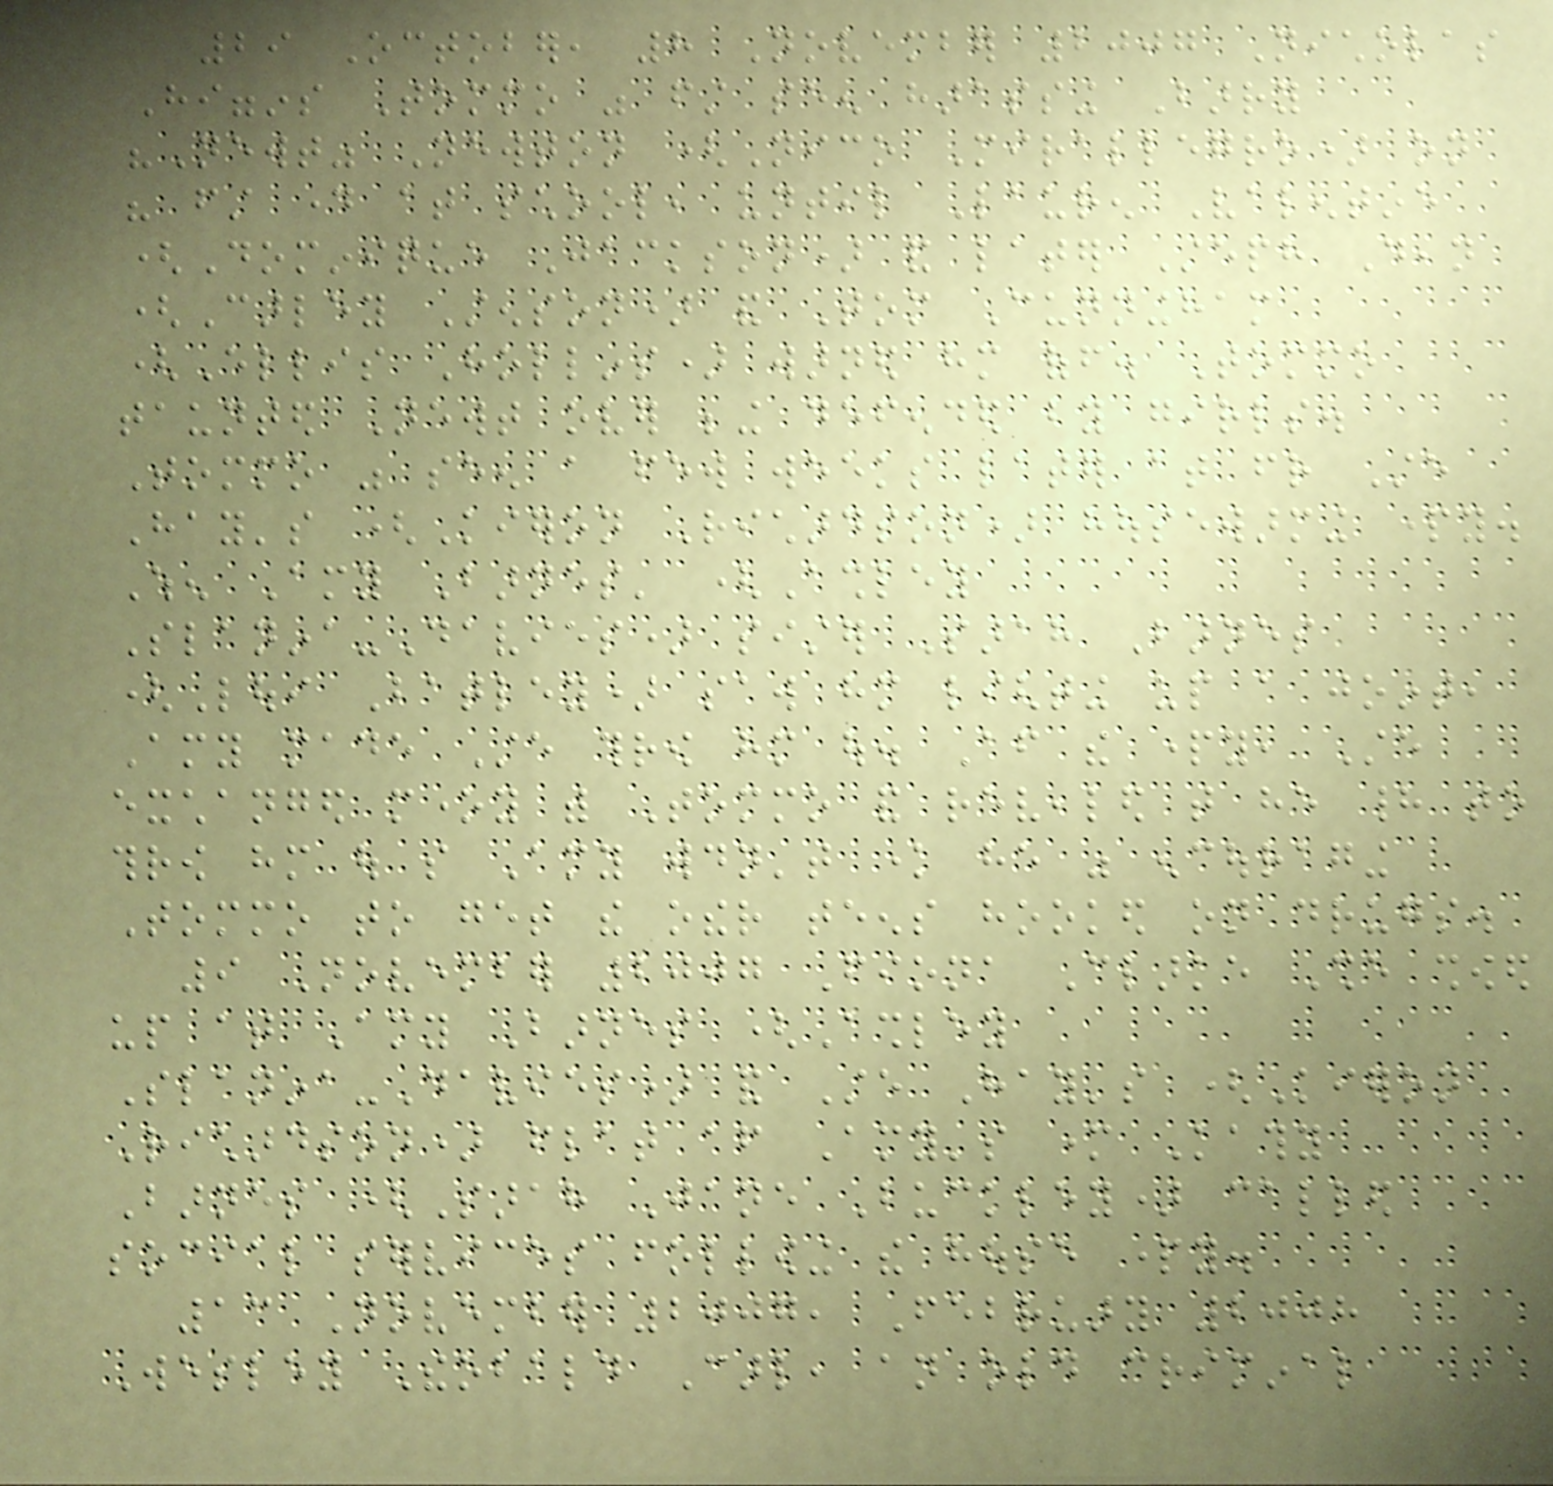29 October, 8 November 2007 Nicholas
Higgins Tommo was first seen harassing Barry
"Newt" Newton (Nico Mirallegro) on
his first day at school, until Lauren Valentine
(Dominique Jackson) and later Steph Dean
(Carley Stenson) and Tom Cunningham
(Ellis Hollins) warned him off. Tommo
taunted Newt over being defended by girls.
Tommo was seen a few weeks later at friend Ste
Hay's (Kieron Richardson) housewarming party.
When Amy Barnes' (Ashley
Slanina-Davies) sister Sarah Barnes
(Loui Batley) saw him lighting up a joint,
Amy made Ste throw him out. After the party, Ste
exchanged money with Tommo and revealed that he had to
throw him out so Amy wouldn't know he was encouraging
Tommo to get the other teens hooked on drugs.
9 November 2007 Fiona Clarke She showed
up at Amy Barnes (Ashley
Slanina-Davies) and Ste Hay's (Kieron
Richardson) flat after Amy's mother Kathy
Barnes (Sarah Jane Buckley) called
social services following the house party.
13 November 2007, February 2008
Wesley Theobald Carl, an old criminal
